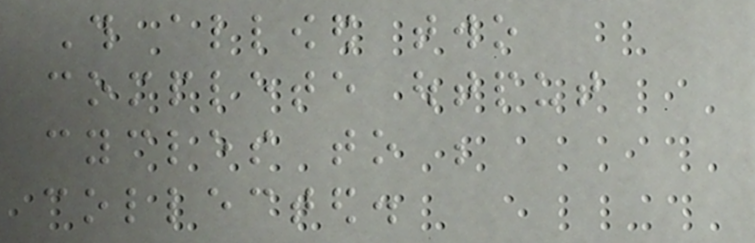This allowed two
complete output
cycles to be
collected.
